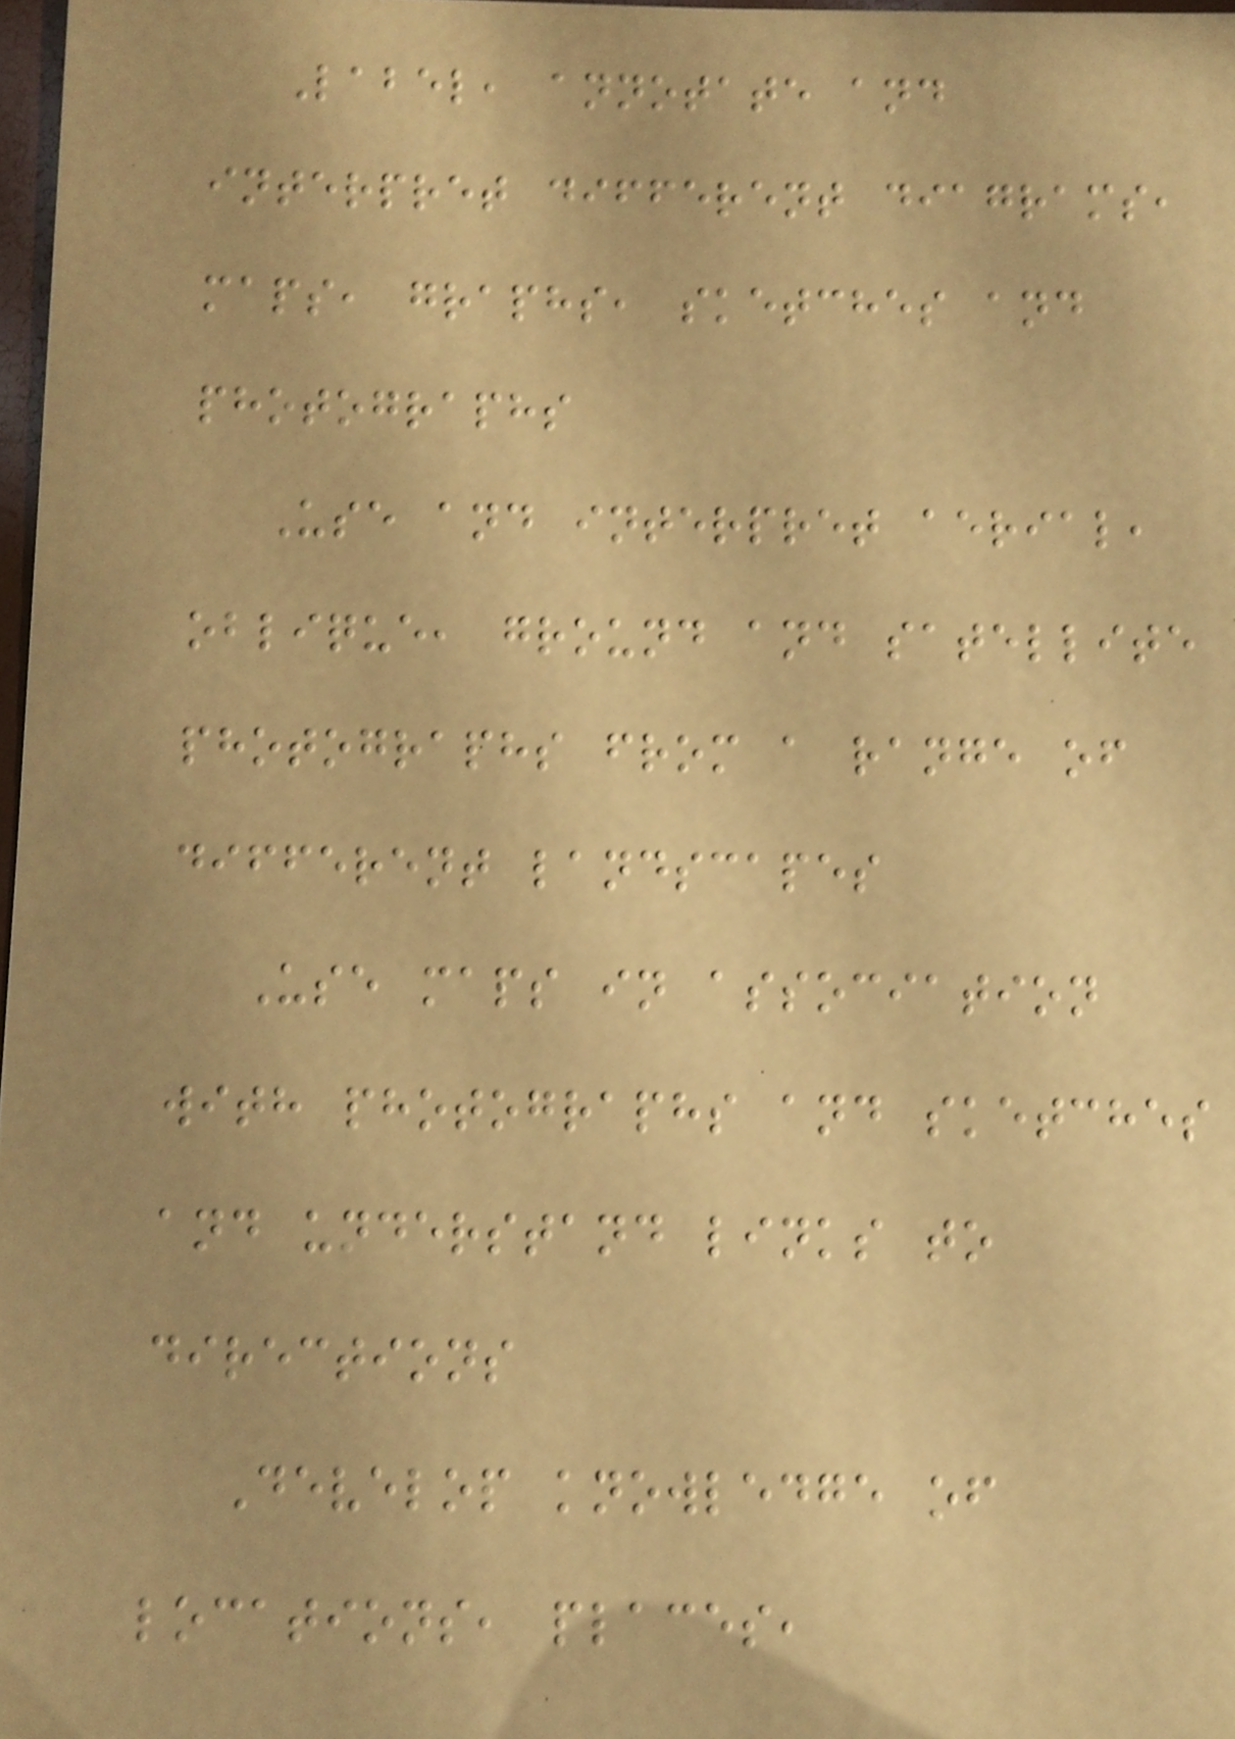Label, annotate and
interpret different diagrams,
maps, graphs, sketches and
photographs
Use and interpret aerial,
oblique, ground and satellite
photographs from a range of
different landscapes
Use maps in association
with photographs and sketches
and understand links to
directions
Develop knowledge of
locations, places,
